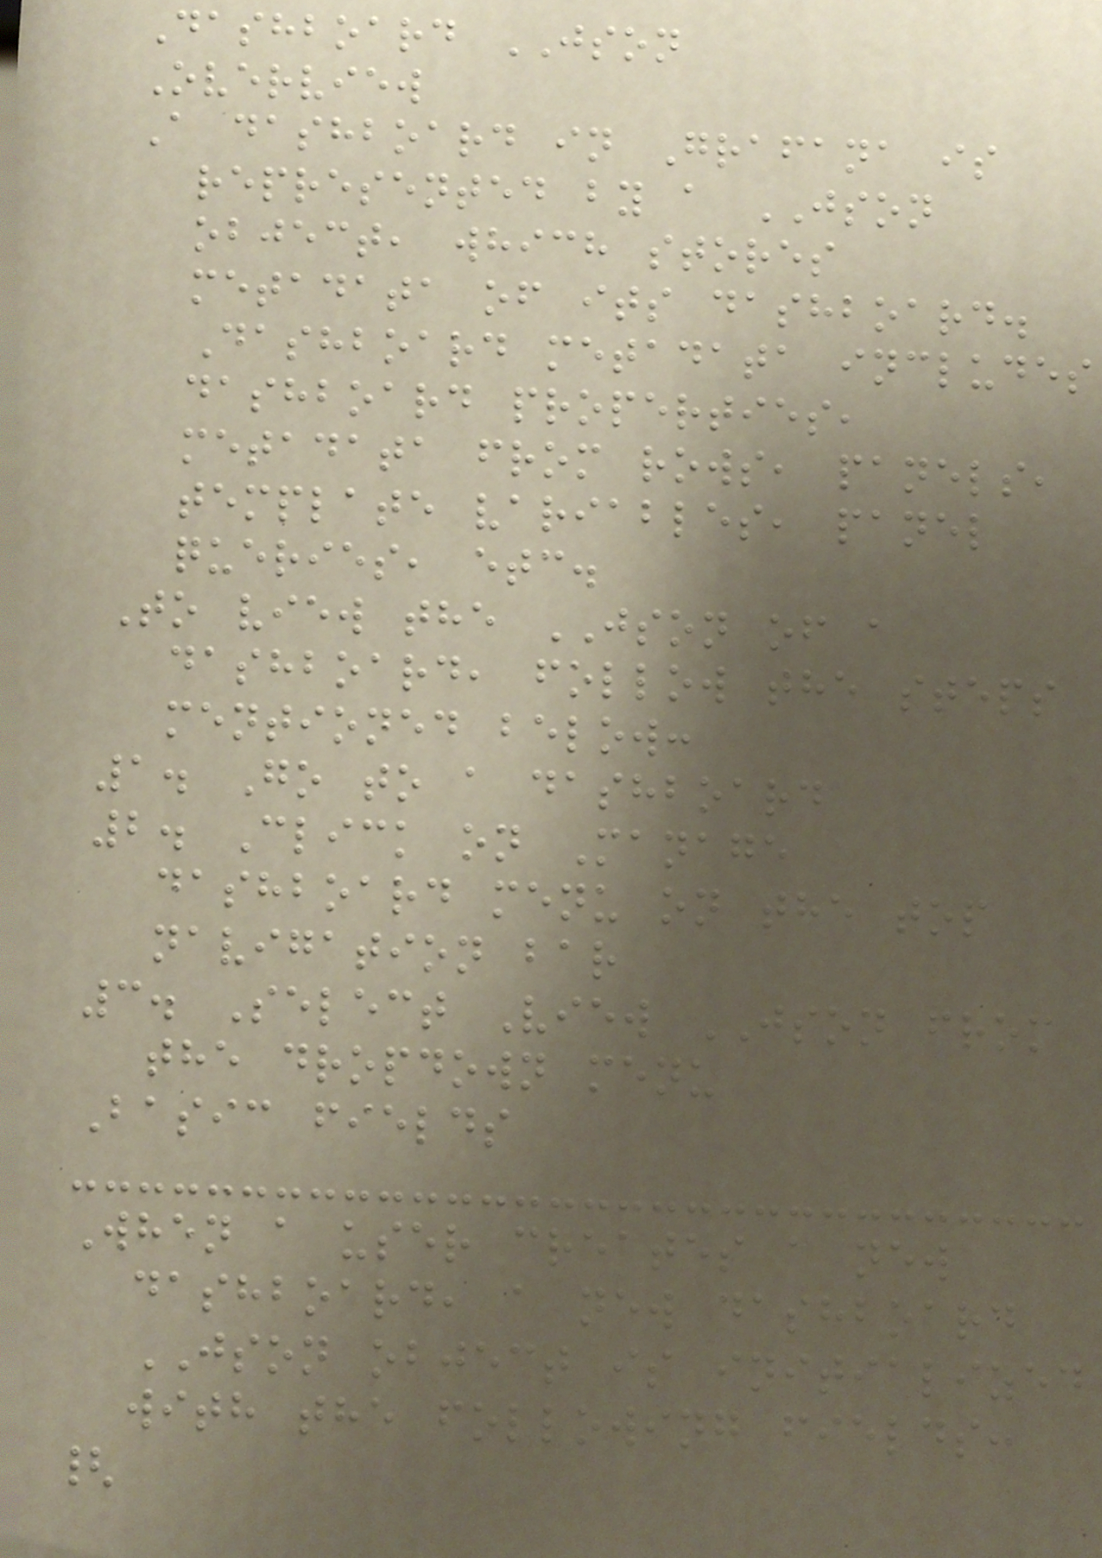Dashboard JSON
Overview
A dashboard in Grafana is
represented by a JSON
object, which stores
metadata of its dashboard.
Dashboard metadata includes
dashboard properties,
metadata from rows, panels,
template variables, panel
queries, etc.
To view the JSON of a
dashboard, follow the steps
mentioned below:
1. Go to a dashboard
2. Click on Manage
dashboard menu on the top
navigation bar
3. Select View JSON from
the dropdown menu
Basic fields
When a user creates a new
dashboard, a new dashboard
JSON object is initialized
with the following fields:
{
